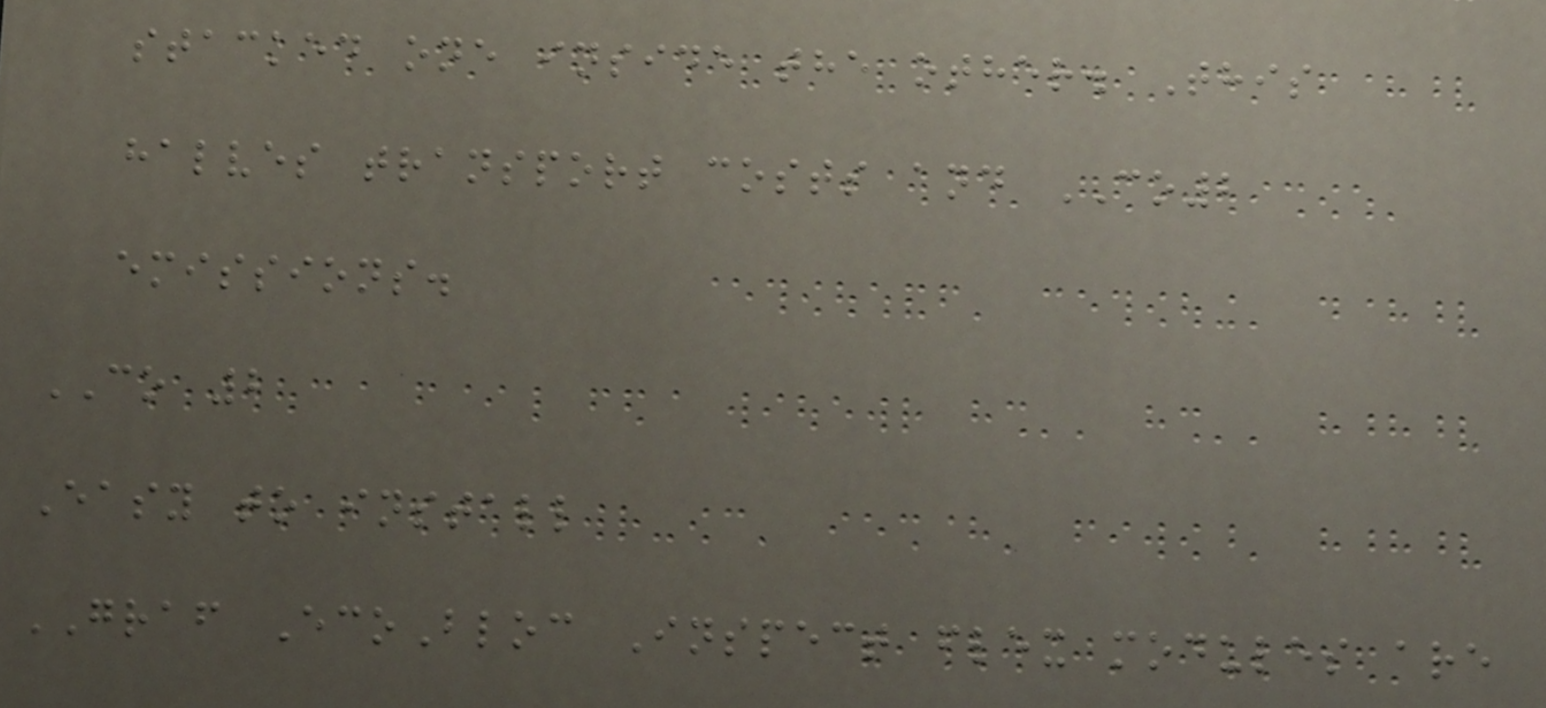stacked one inside the other. This
halves transport costs and CO2
emissions.
CO 2
Easy to install
GRAF EcoBloc Inspect flex modules are
